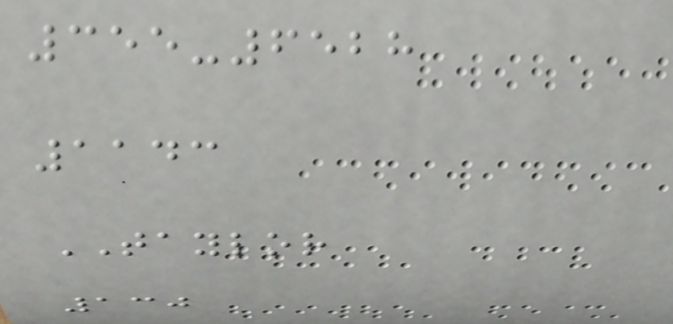355-6528
1143
TAYLOR
130
